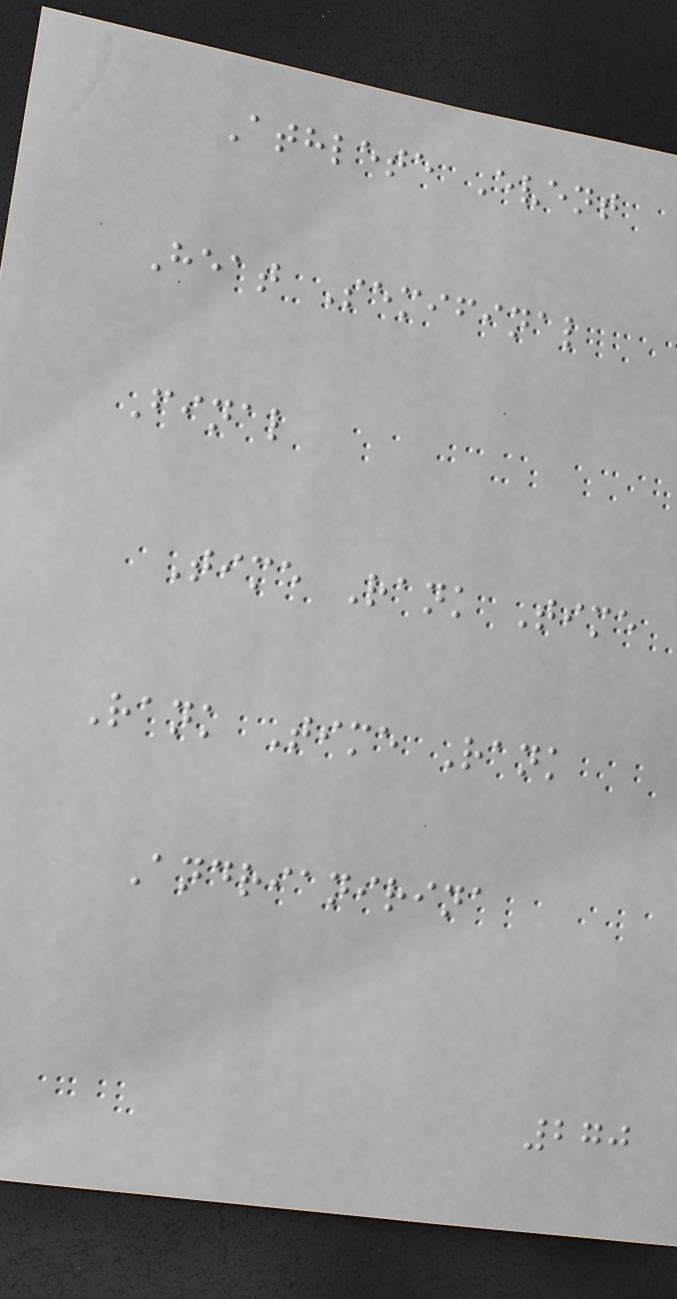Athlete Event
Heat Semifinal
Final
Time Rank Time
Rank Time Rank
Andrianirina
270
